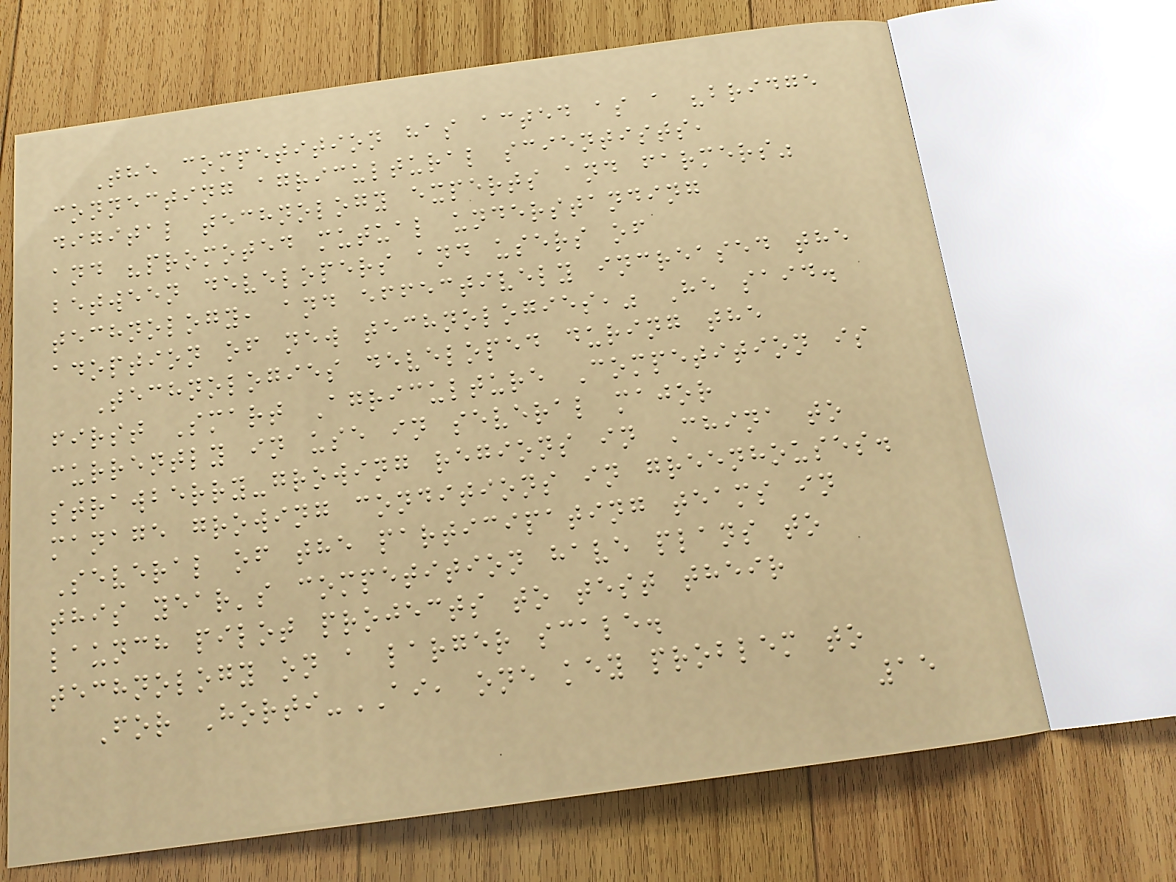The competition has acted as a "bridge
connecting agricultural scientists,
digital technology experts and farmers"
and "promoted mutual understanding
between developers and users of
technology, and effectively increased the
adoption of new technologies," He said.
Technologies developed during the
first Smart Agriculture Competition is
currently in use in several major
strawberry-growing regions in China to
manage growing conditions in greenhouses.
Several of the participating teams in
this year's competition have plans to
launch pilot projects to test their
technology on a larger scale.
For Horti-AI, one key problem to
15
